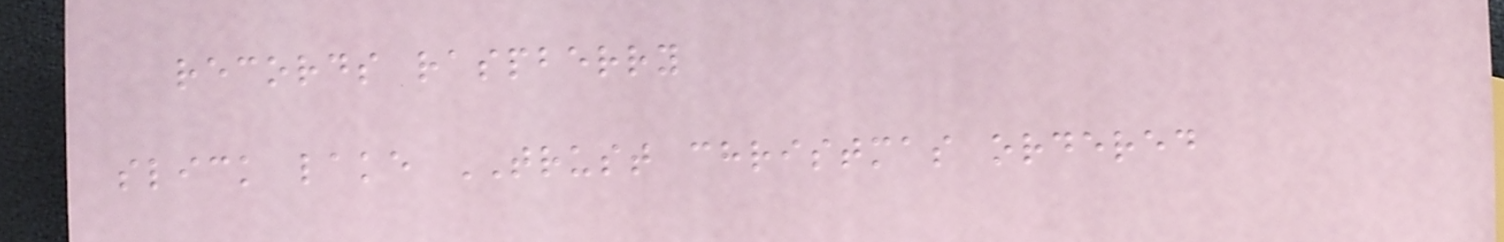records raspberry
slick lake TRUST christmas ordered
